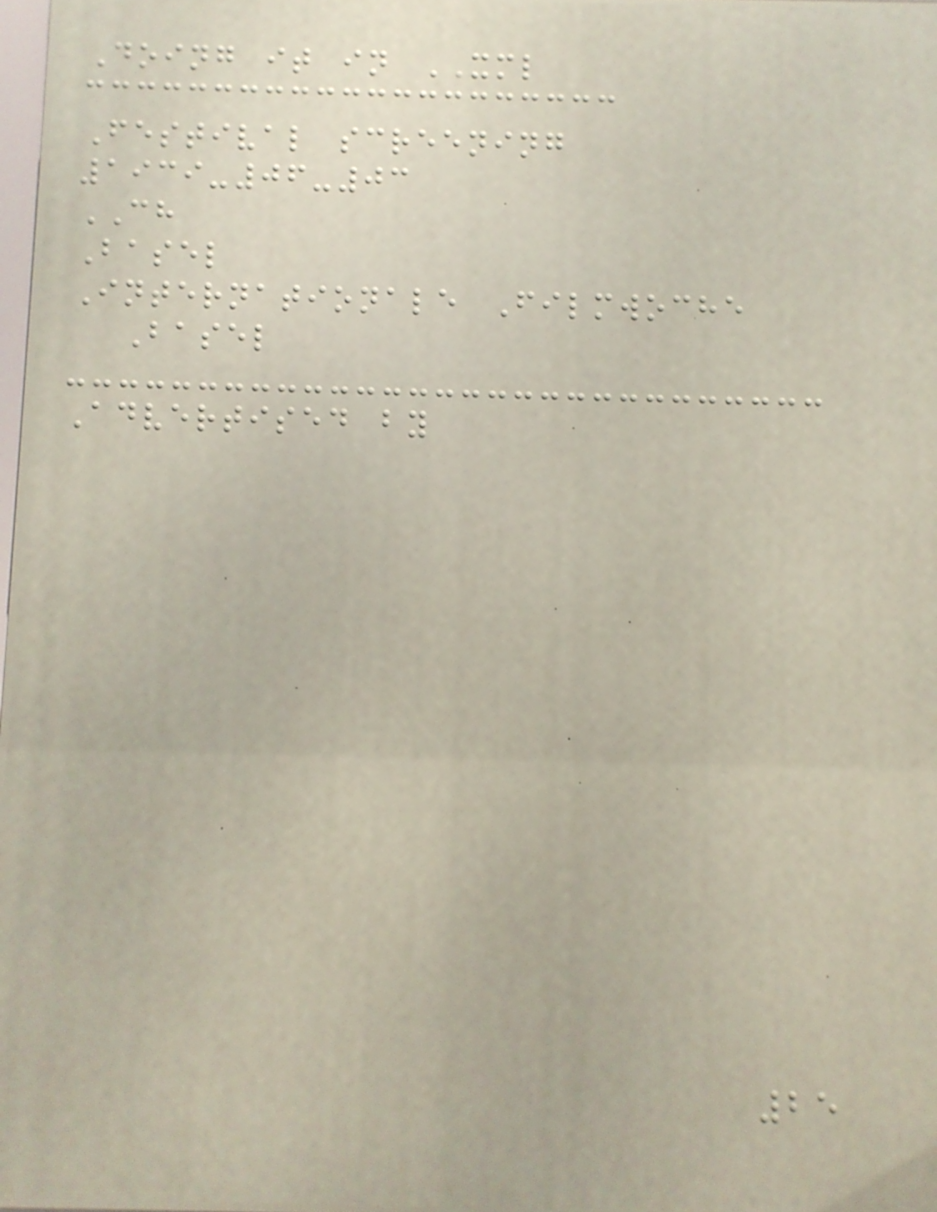Doing it in XML
Festival screening
1939-06-03
CH
Basel
Internationale Filmwoche
Basel
Advertised by
25
